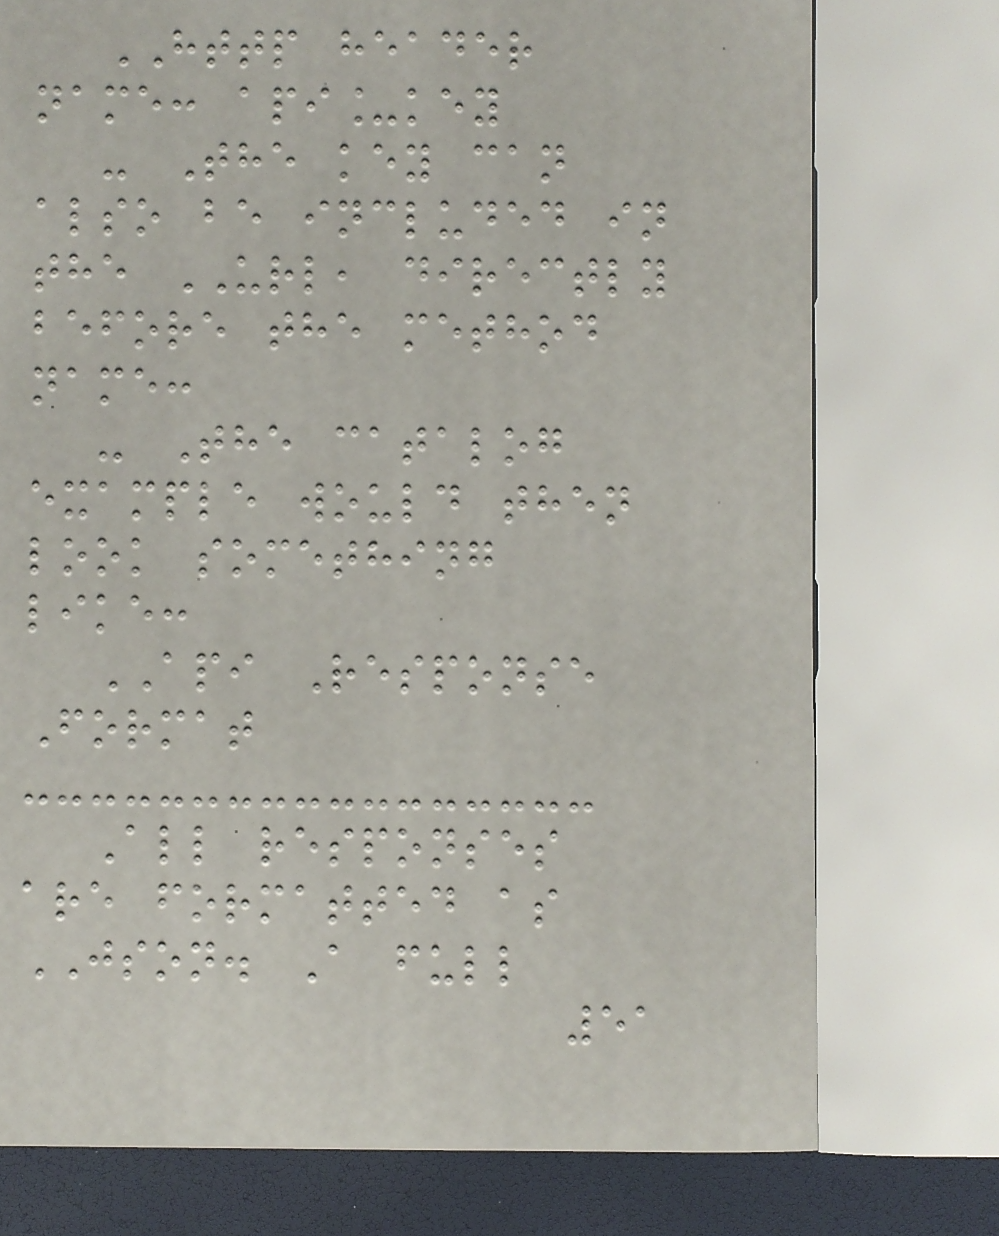HTTP header
name: api_key
- The key can
also be included in
the URL, directly
before the method
name:
- The catalog
example would then
look something
like:
API Response
Format
All responses
are formatted as
JSON. A full
51
